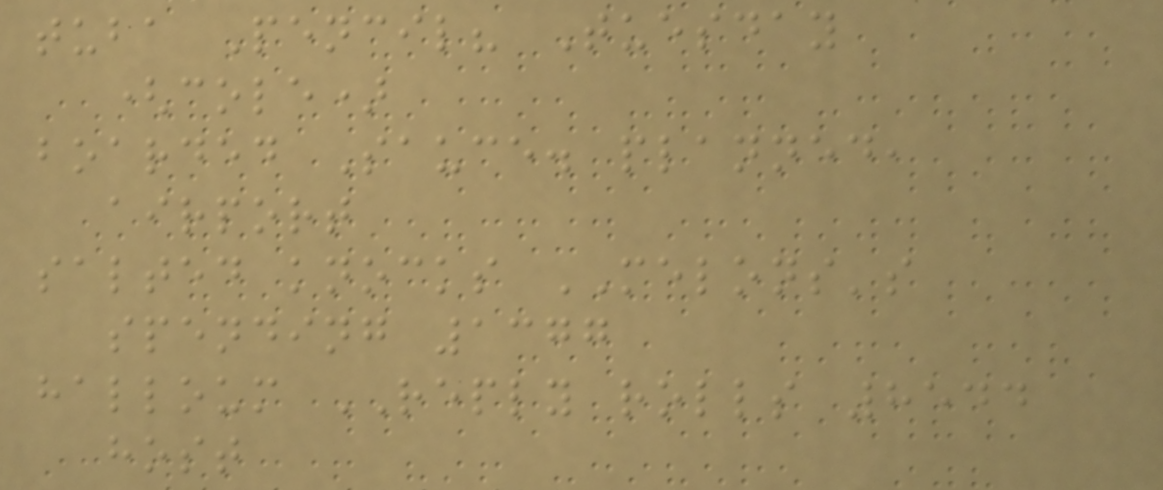tuba Pencil? Tuesday
(cole)
boarded Sauce. planned,
airport
salted knocks MELONS's
spending 1377
halloum REPLY rolls 8544
host
